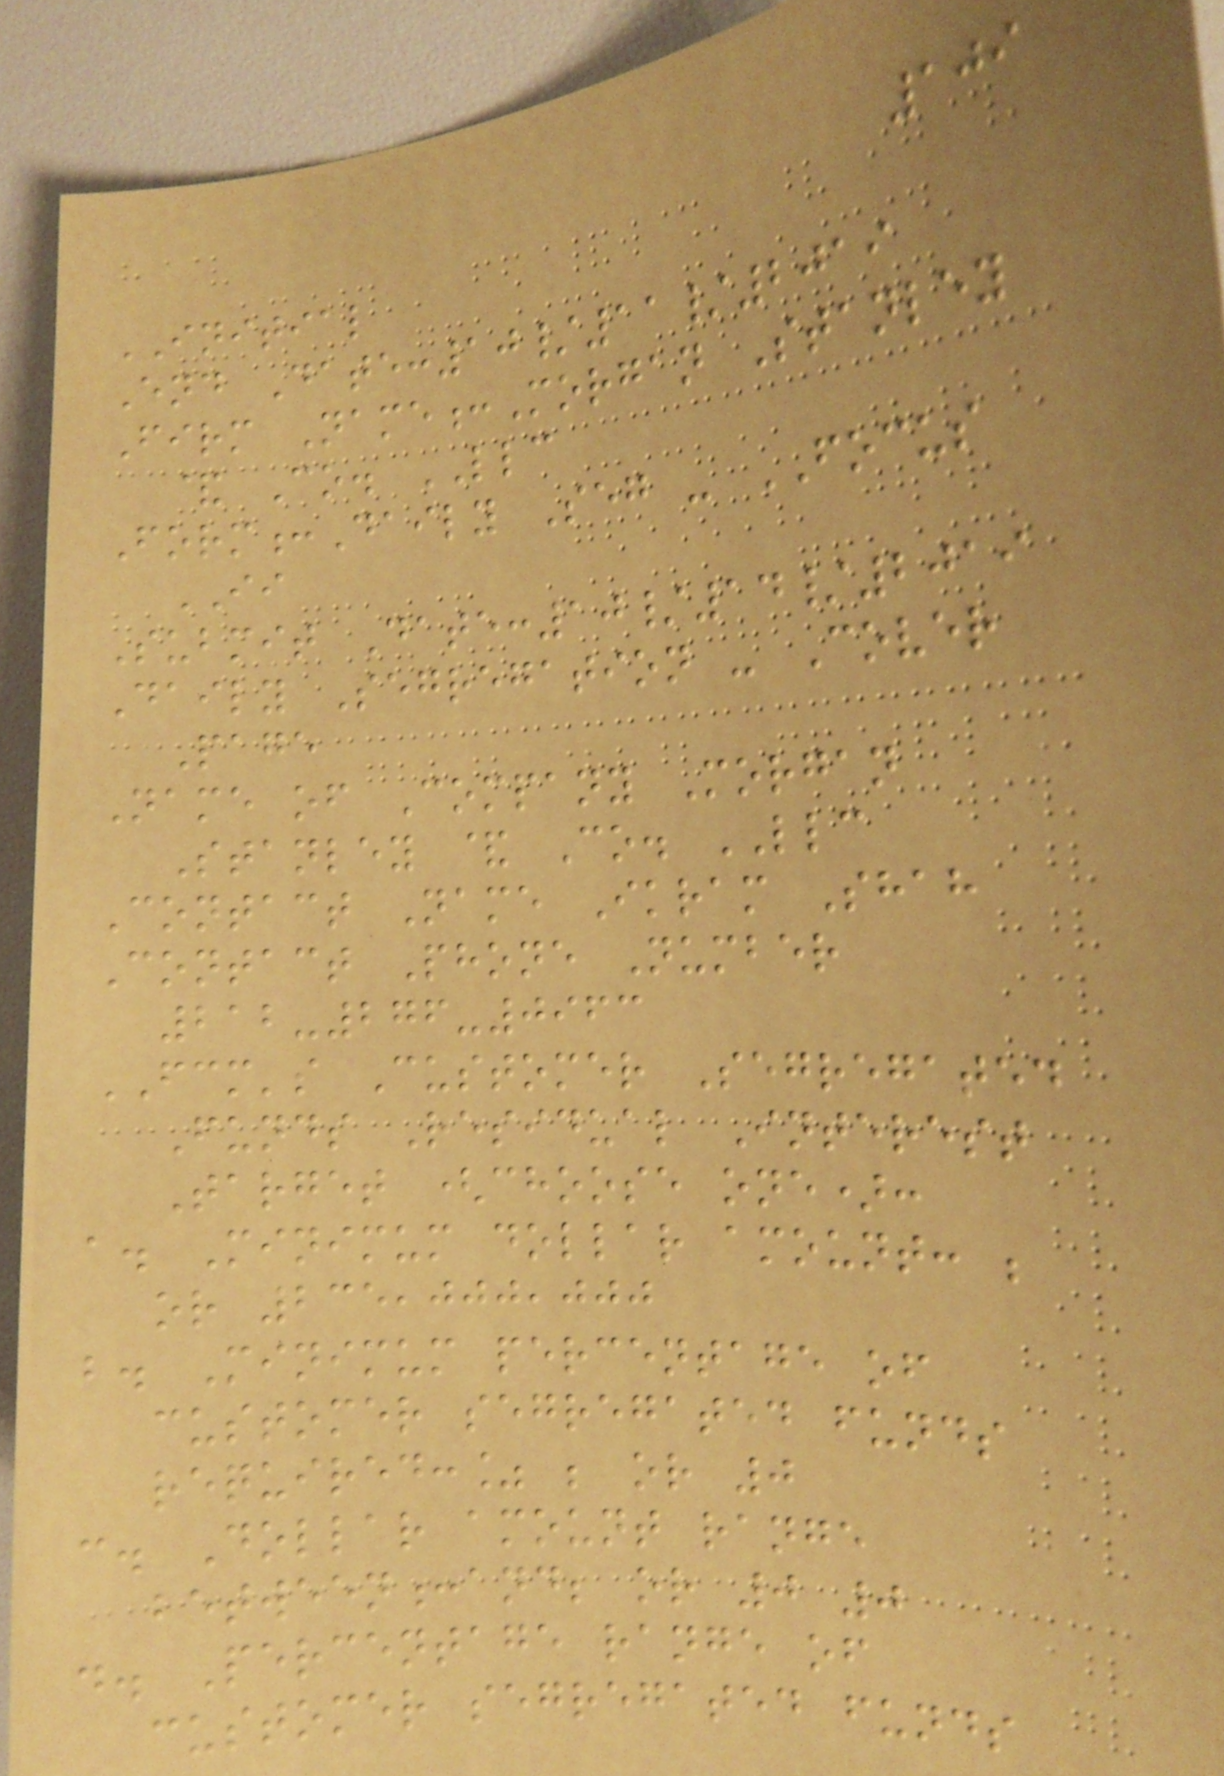109
INITIAL
End Date:10/11/2019
Firm Name:Morgan Stanley
& Co. LLC
Form:Daily Seg - FOCUS
II
Submit Date:10/14/2019
Daily Segregation - Cover
Page
Name of Company Morgan
Stanley & Co. LLC
Contact Name Ikram Shah
Contact Phone Number
212-276-0963
FCM's Customer Segregated
Funds Residual Interest
Target (choose one):
a. Minimum dollar amount: ;
or 235,000,000
b. Minimum percentage of
customer segregated funds
required:% ; or 0
c. Dollar amount range
between:and; or 0 0
d. Percentage range of
customer segregated funds
